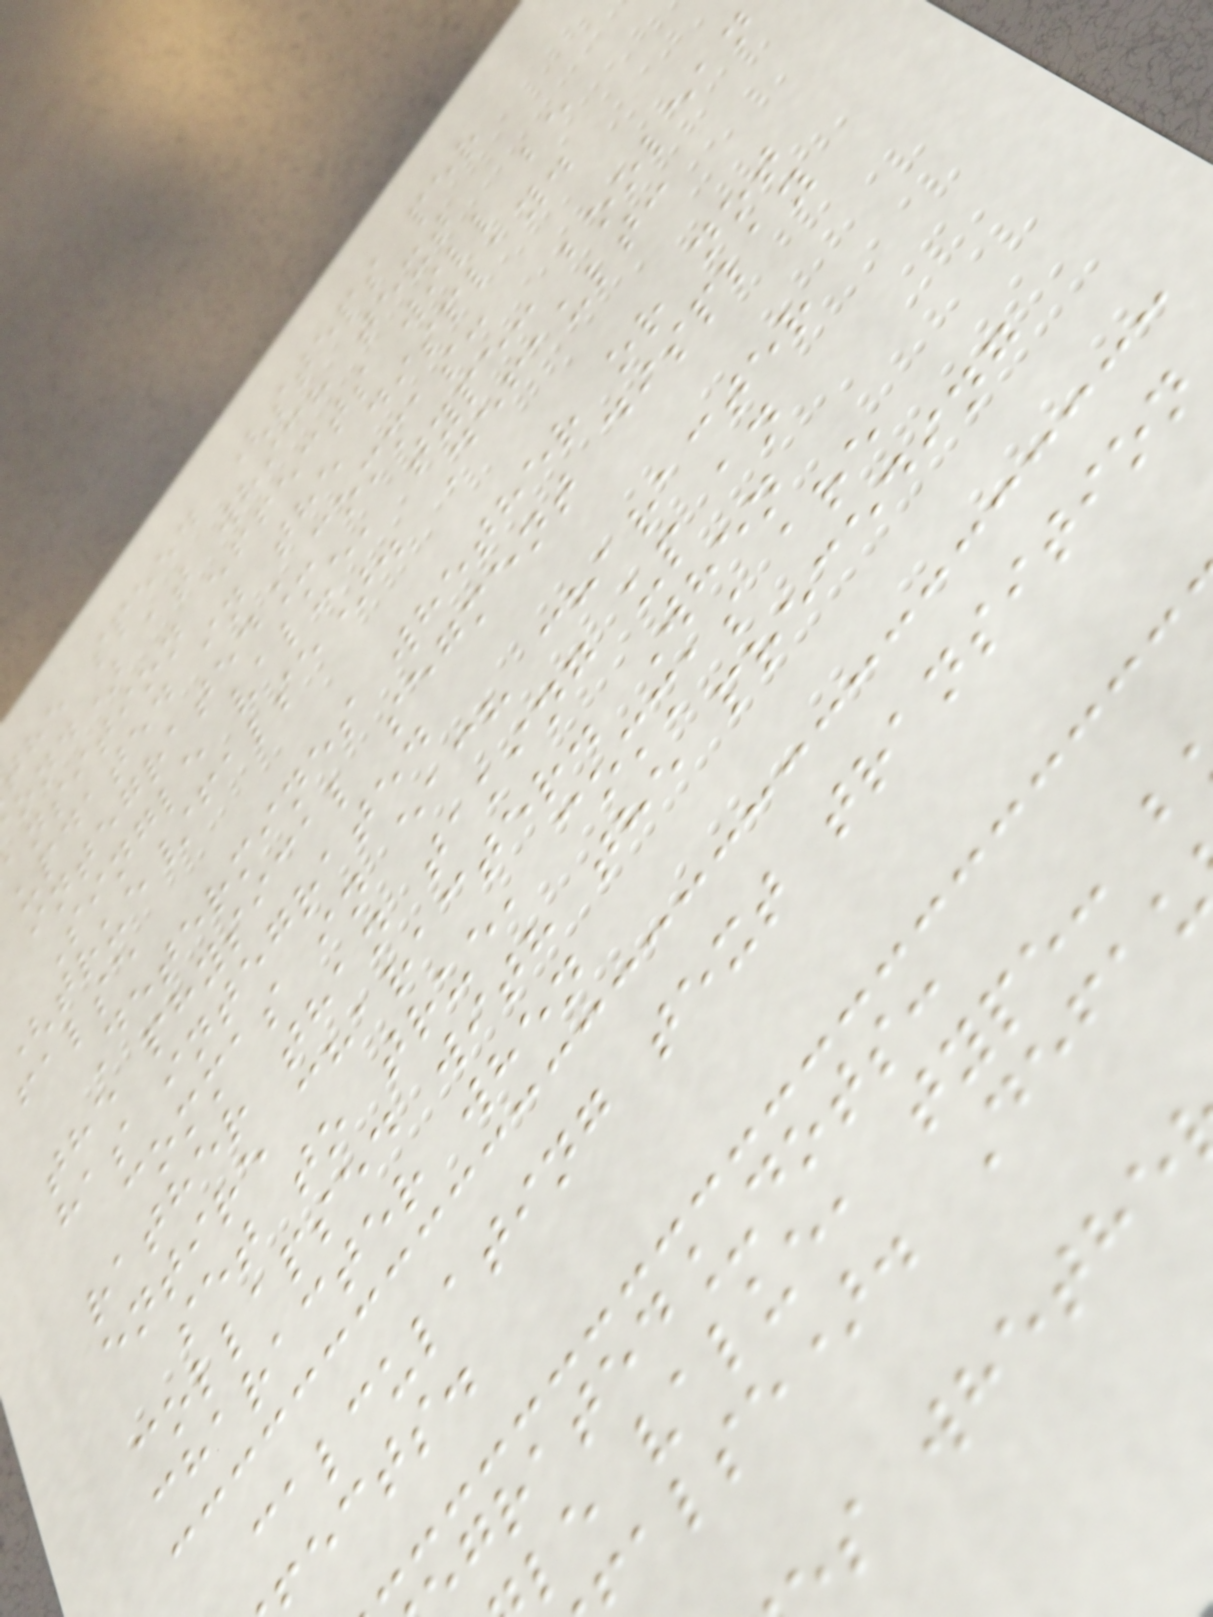the speed (steps per
ond) at which text
ansition effects will be
updated in the display.
integrated_commas:
Single value, type: boolean
(true/false). Default:
false
Determines whether or not
the physical segment display
has integrated
commas in each character
rather than taking up an
entire character. When
set to true, commas are
collapsed with the preceding
character when
calculating text transition
ects.
grated_dots:
le value, type: b
alse). Defa
s whethe
